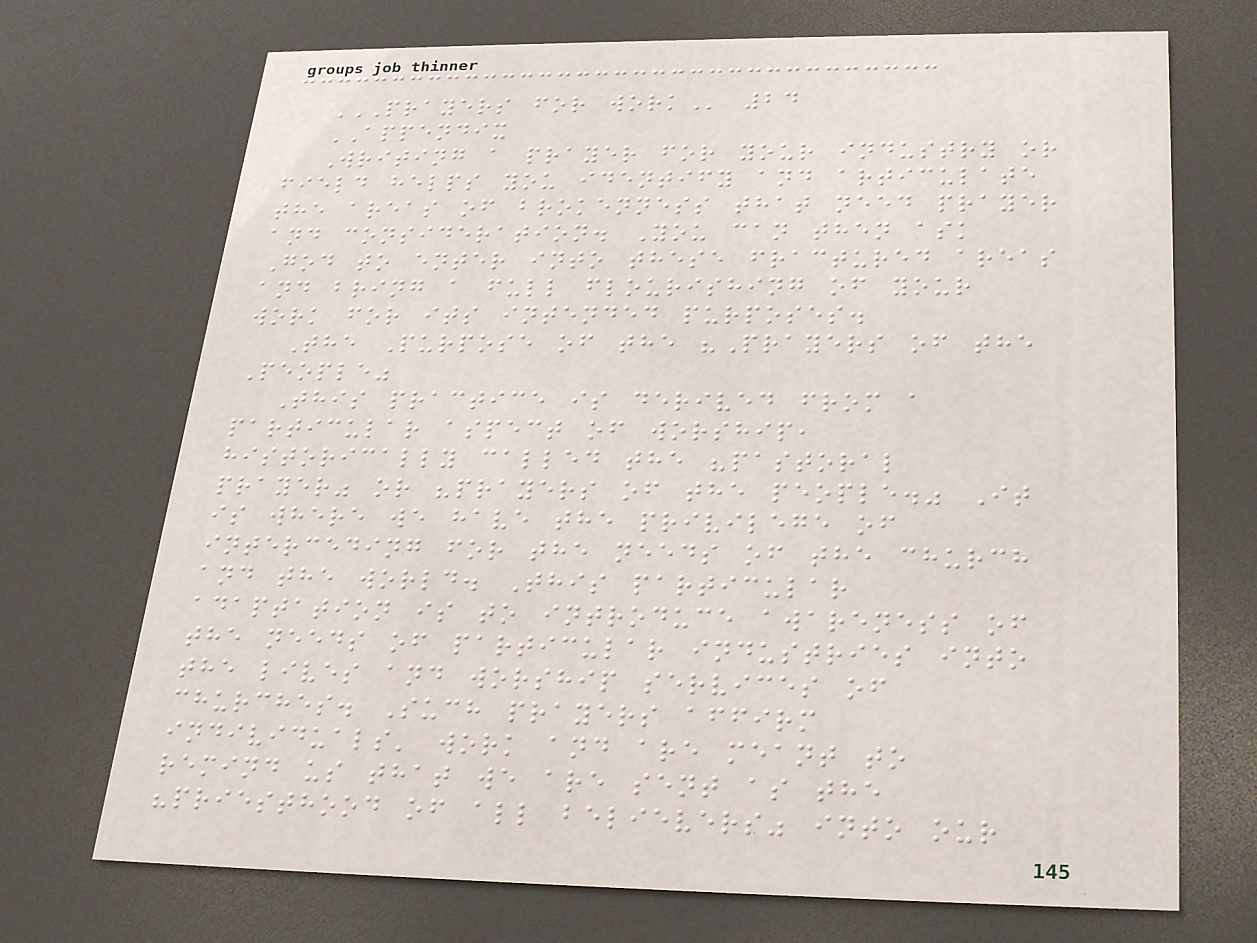PRAYERS FOR WORK 24
APPENDIX
Writing a prayer for your industry or
field helps you identify and articulate
the areas of brokenness that need prayer
and consideration. You can then ask
God to enter into these fractured areas
and bring a full flourishing of your
work for its intended purposes.
The Purpose of the "Prayers of the
People"
This practice is derived from a
particular aspect of worship,
historically called the "pastoral
prayer" or "prayers of the people." It
is where we have the privilege of
interceding for the needs of the church
and the world. This particular
adaptation is to introduce awareness of
the needs of particular industries into
the lives and worship services of
churches. Such prayers affirm
individuals' work and are meant to
remind us that we are sent as the
"priesthood of all believers" into our
